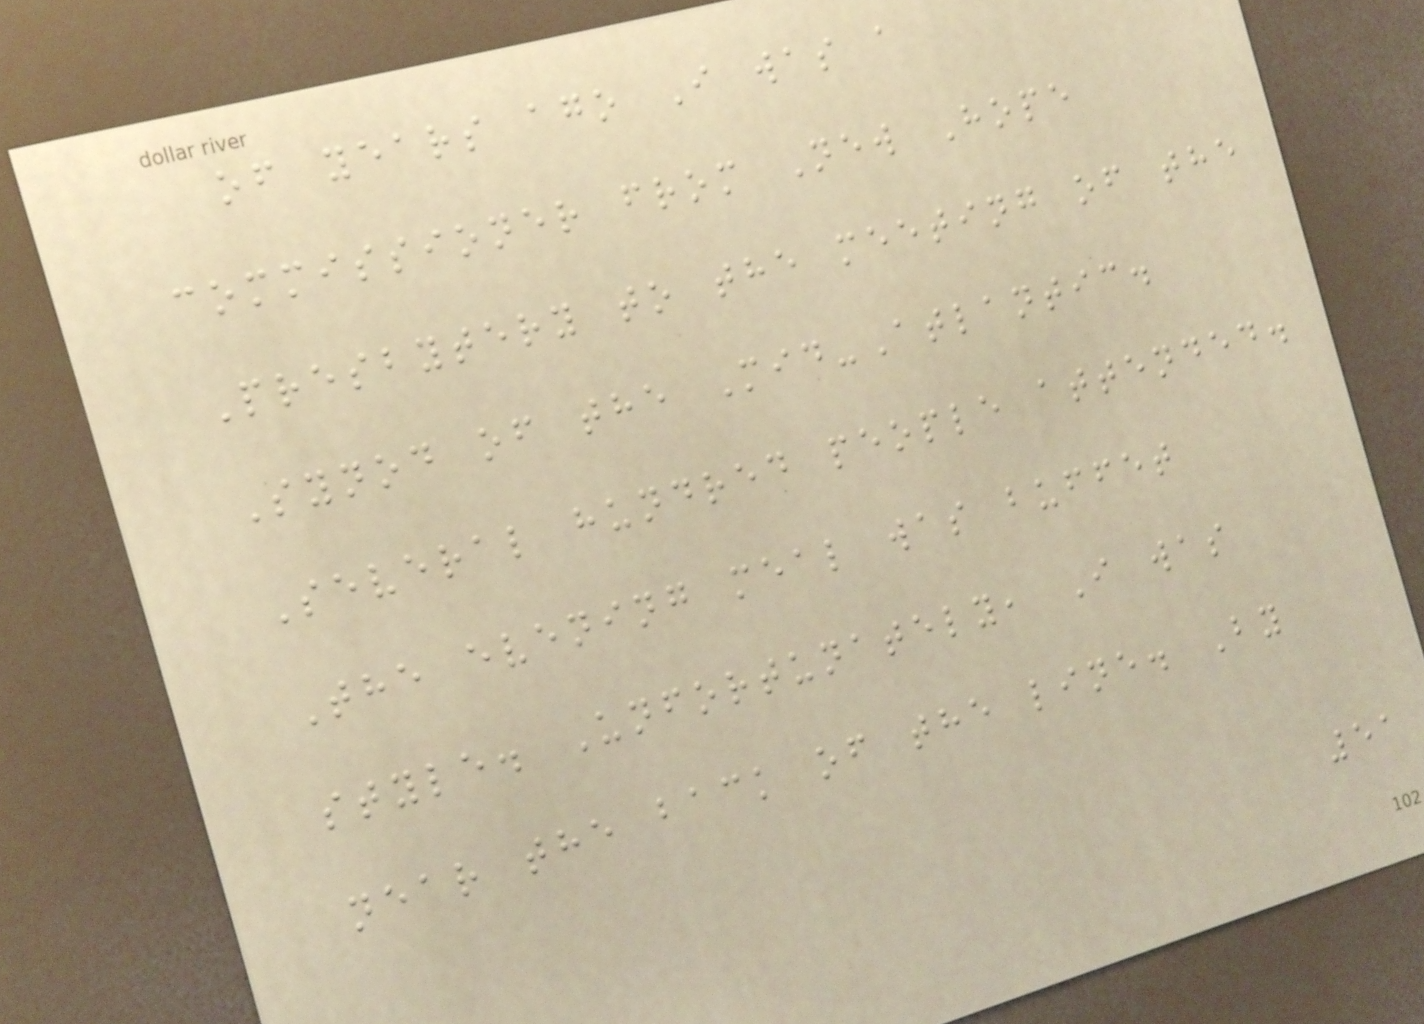of years ago I was a
commissioner from New Hope
Presbytery to the meeting of the
Synod of the Mid-Atlantic.
Several hundred people attended.
The evening meal was buffet
style. Unfortunately, I was
near the back of the line. By
51
